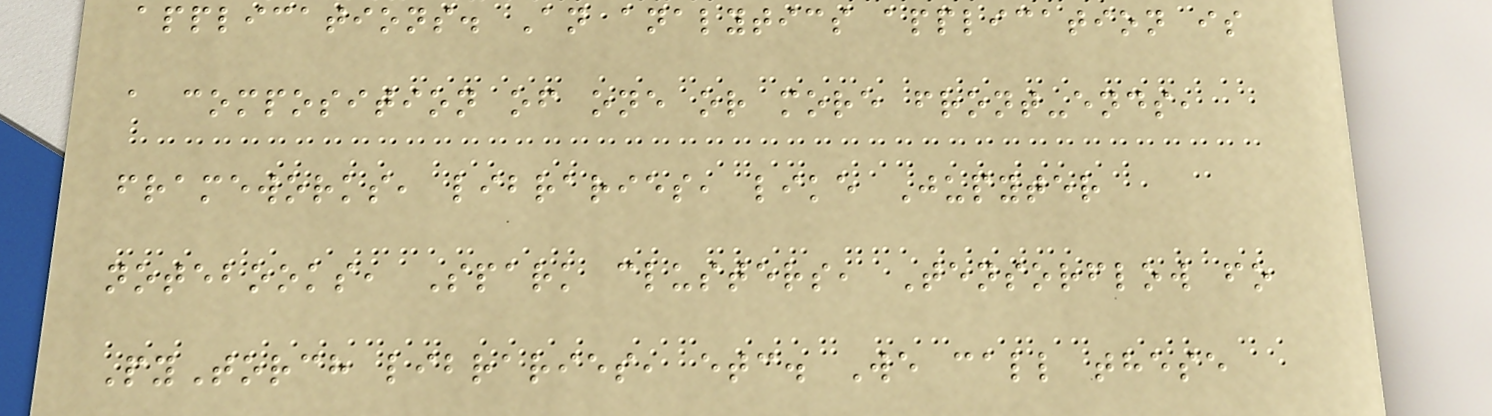applications. An analytics application is
a composition of one or more front-ends,
frameworks, libraries, like Jupyter
notebooks, Spark clusters, Tensorflow fo
PyTorch libraries, etc. We call these
